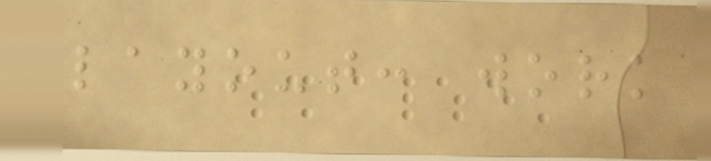layout: work
